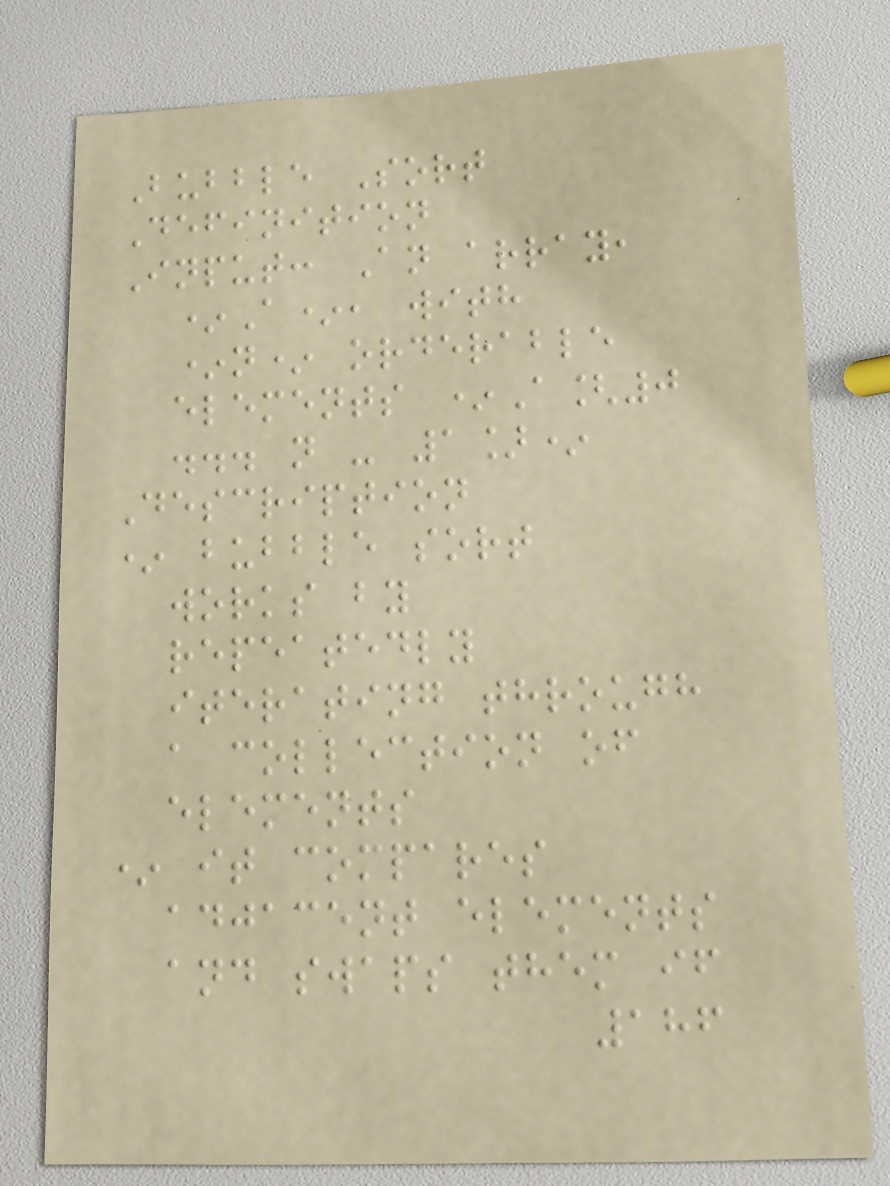Bubble Sort
Definition
Input: An array,
*A*, with
*n* orderable
elements *A[0
... n - 1]*
Description
* bubble sort
works by
repeatedly
iterating through
a collection of
elements
* it compares
adjacent elements
and swaps them if
186
